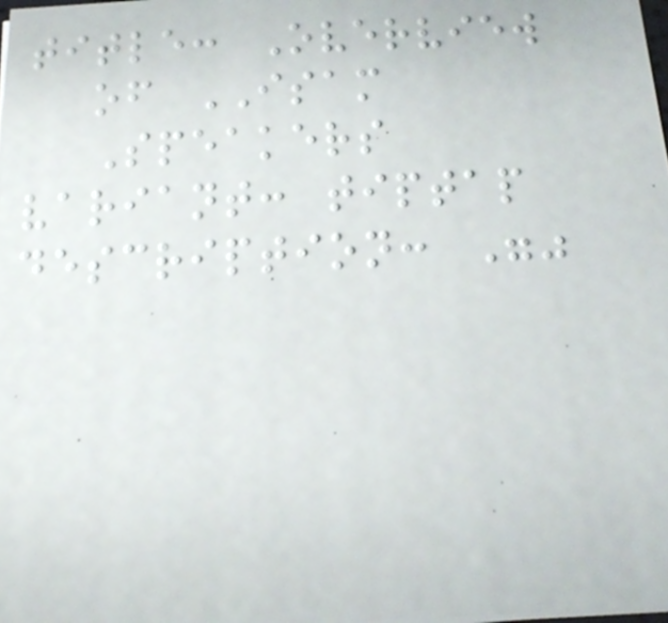title: Overview
of ISAM
Speakers
variant: tiptap
description: ""
